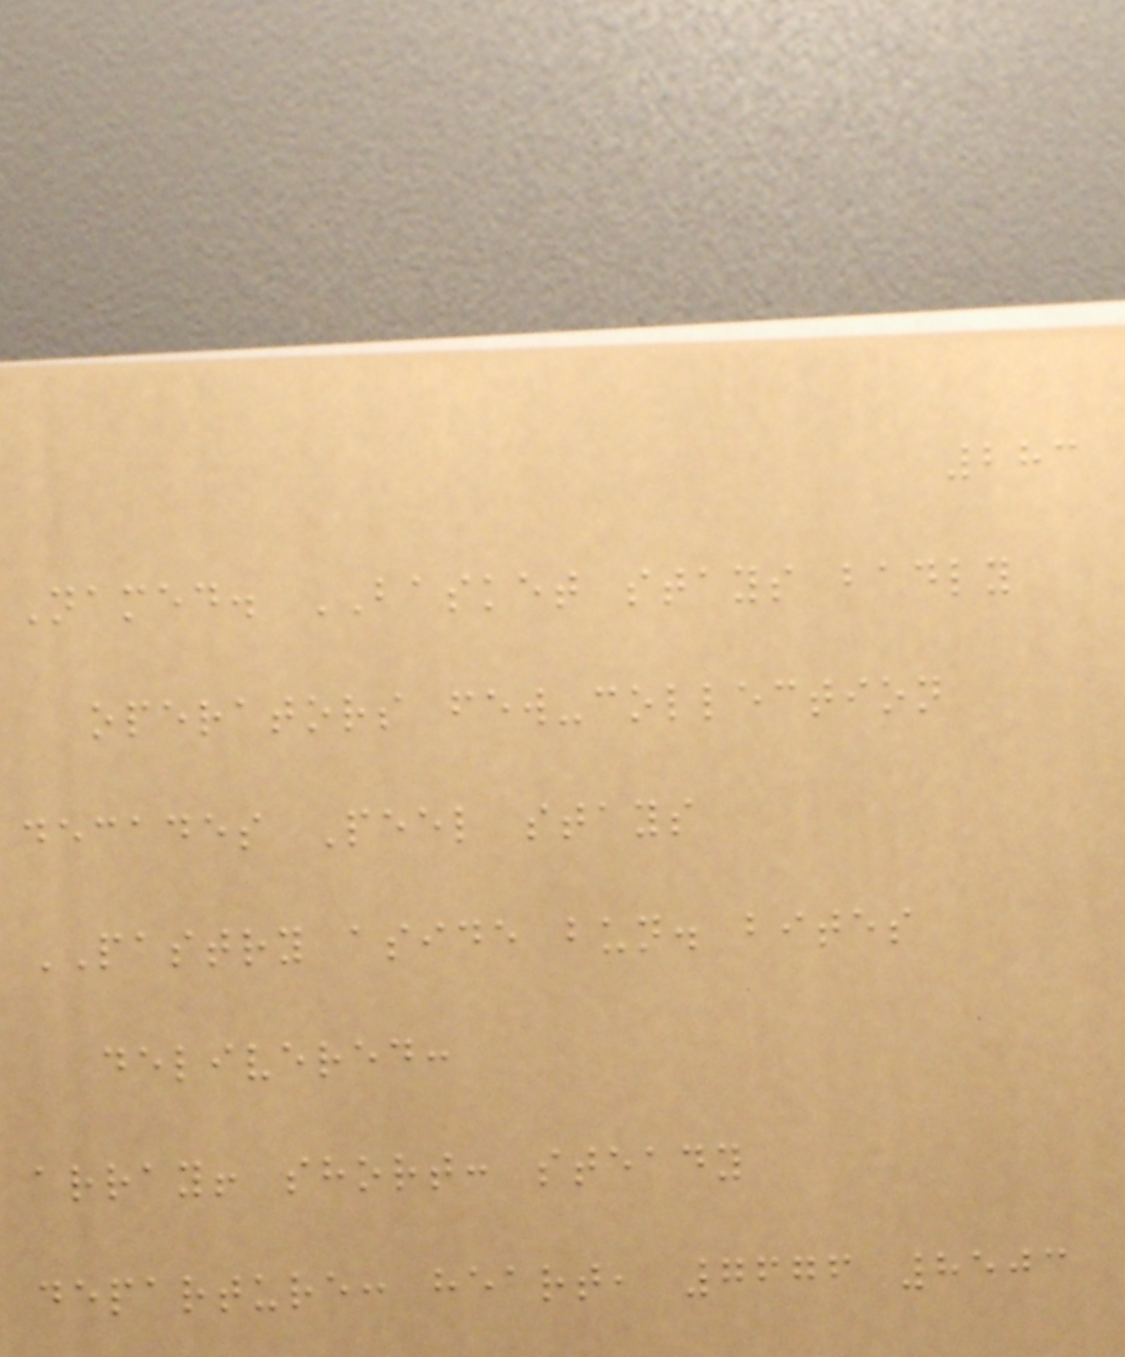283
Named. BASKET stays badly
operators few-collection
decades Peel stays
PASTRY aside bun. bites
delivered:
array! short: steady
departure: heart, 7676 8503
